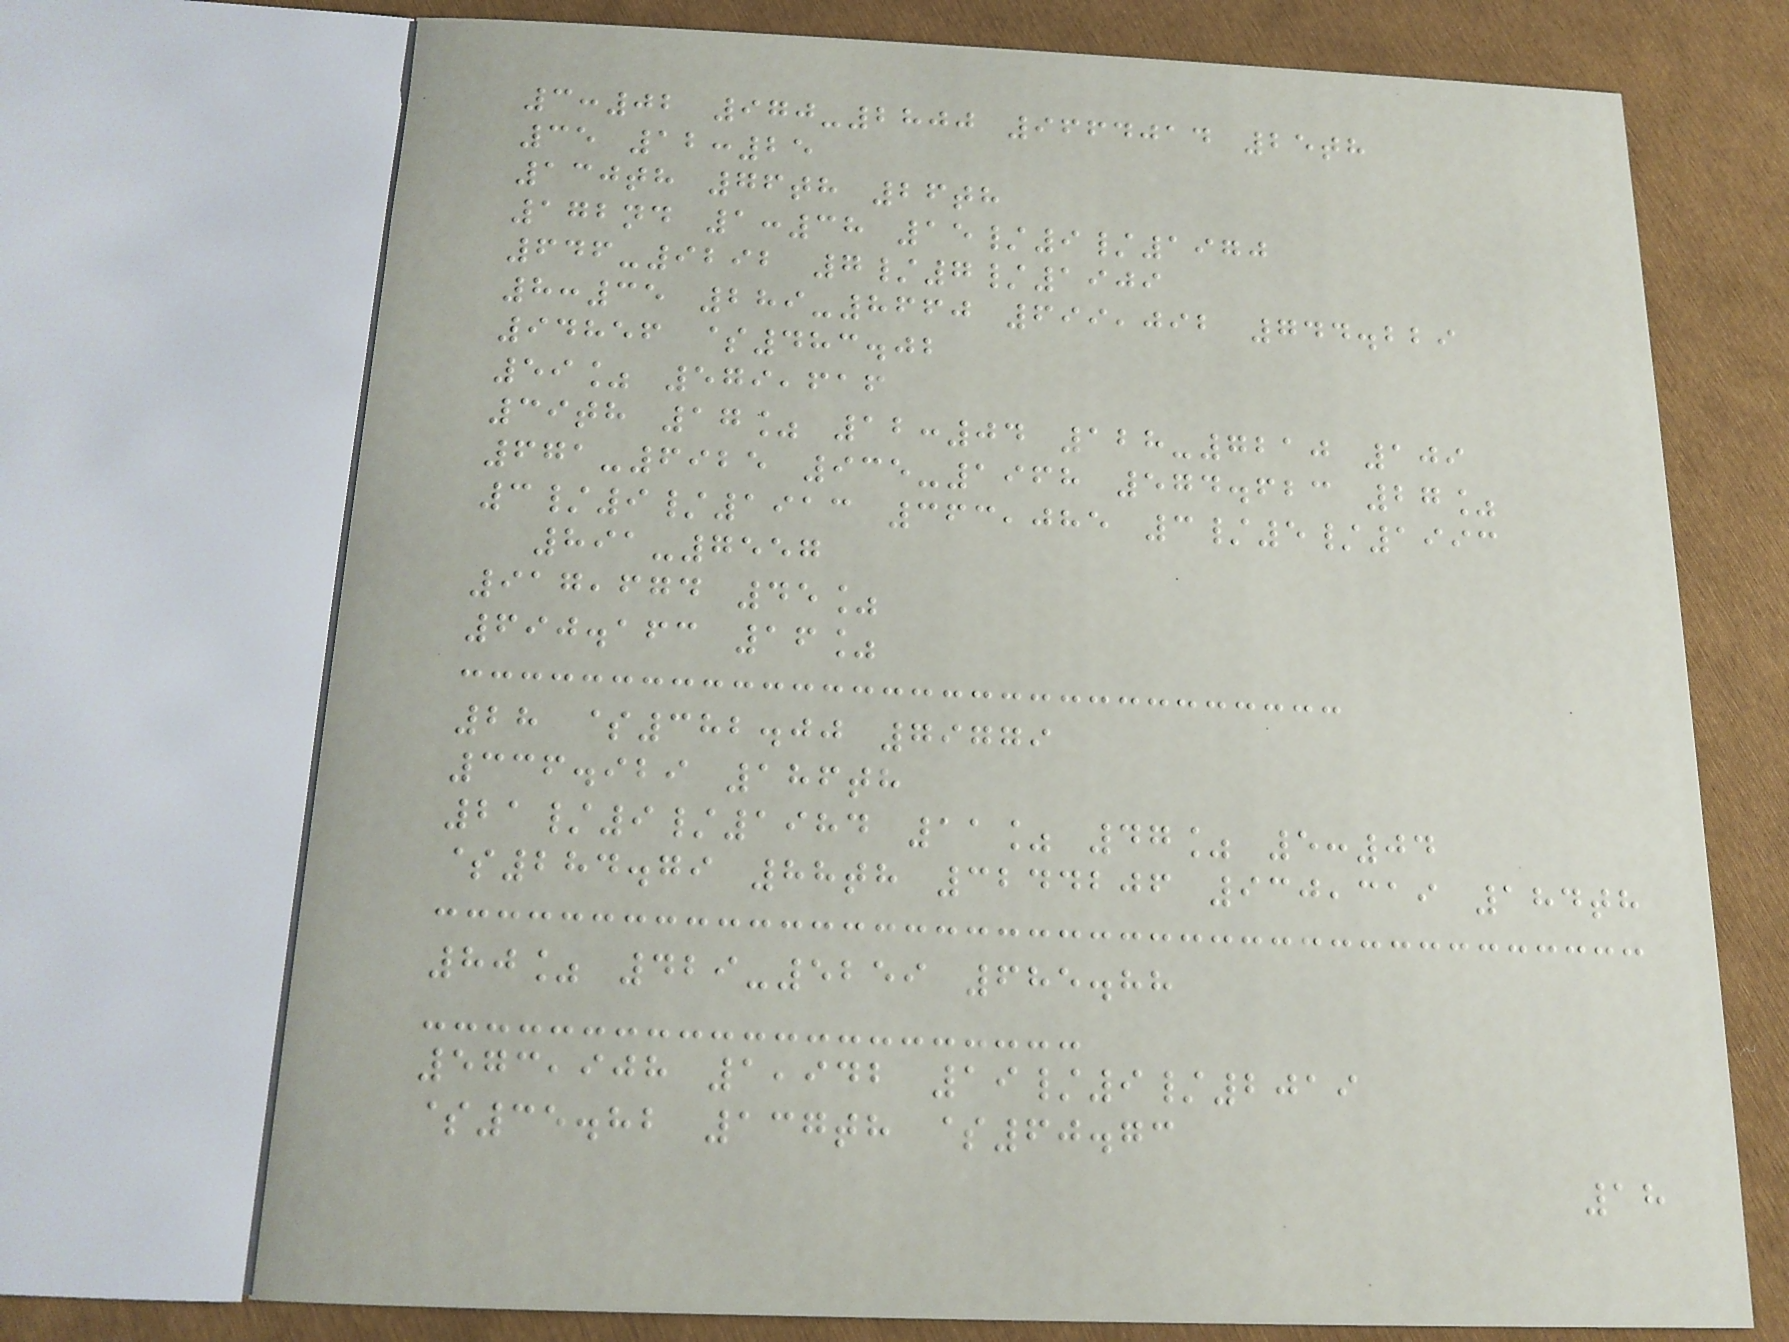3:02 970-2800 9664014 25th
35 12:25
130th 76th 26th
172nd 1:38 15/9/1970
646-9292 7/7/1909
8:35 289-8660 699,092 744.229
94856 $483.02
59% 579,616
39th 17% 12:04 128-7210 109
671-6925 935-1968 574.623 27%
3/9/1913 363,085 3/5/1993
891-7557
917,674 45%
690.163 16%
28 $382.00 79779
336.929 186th
21/9/1984 11% 47% 5:04
$284.79 88th 3244206 930,319 184th
80% 429-5259 685.88
573,908 1,942 19/9/2019
$35.82 137th $60.73
18
